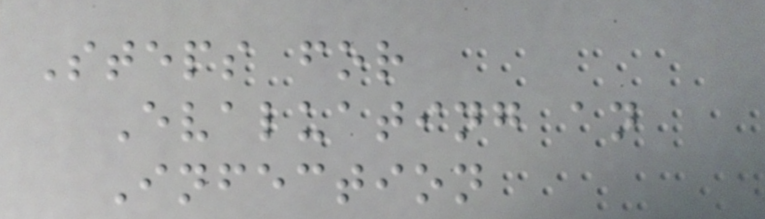Steps for
Evaluating an
Infection
